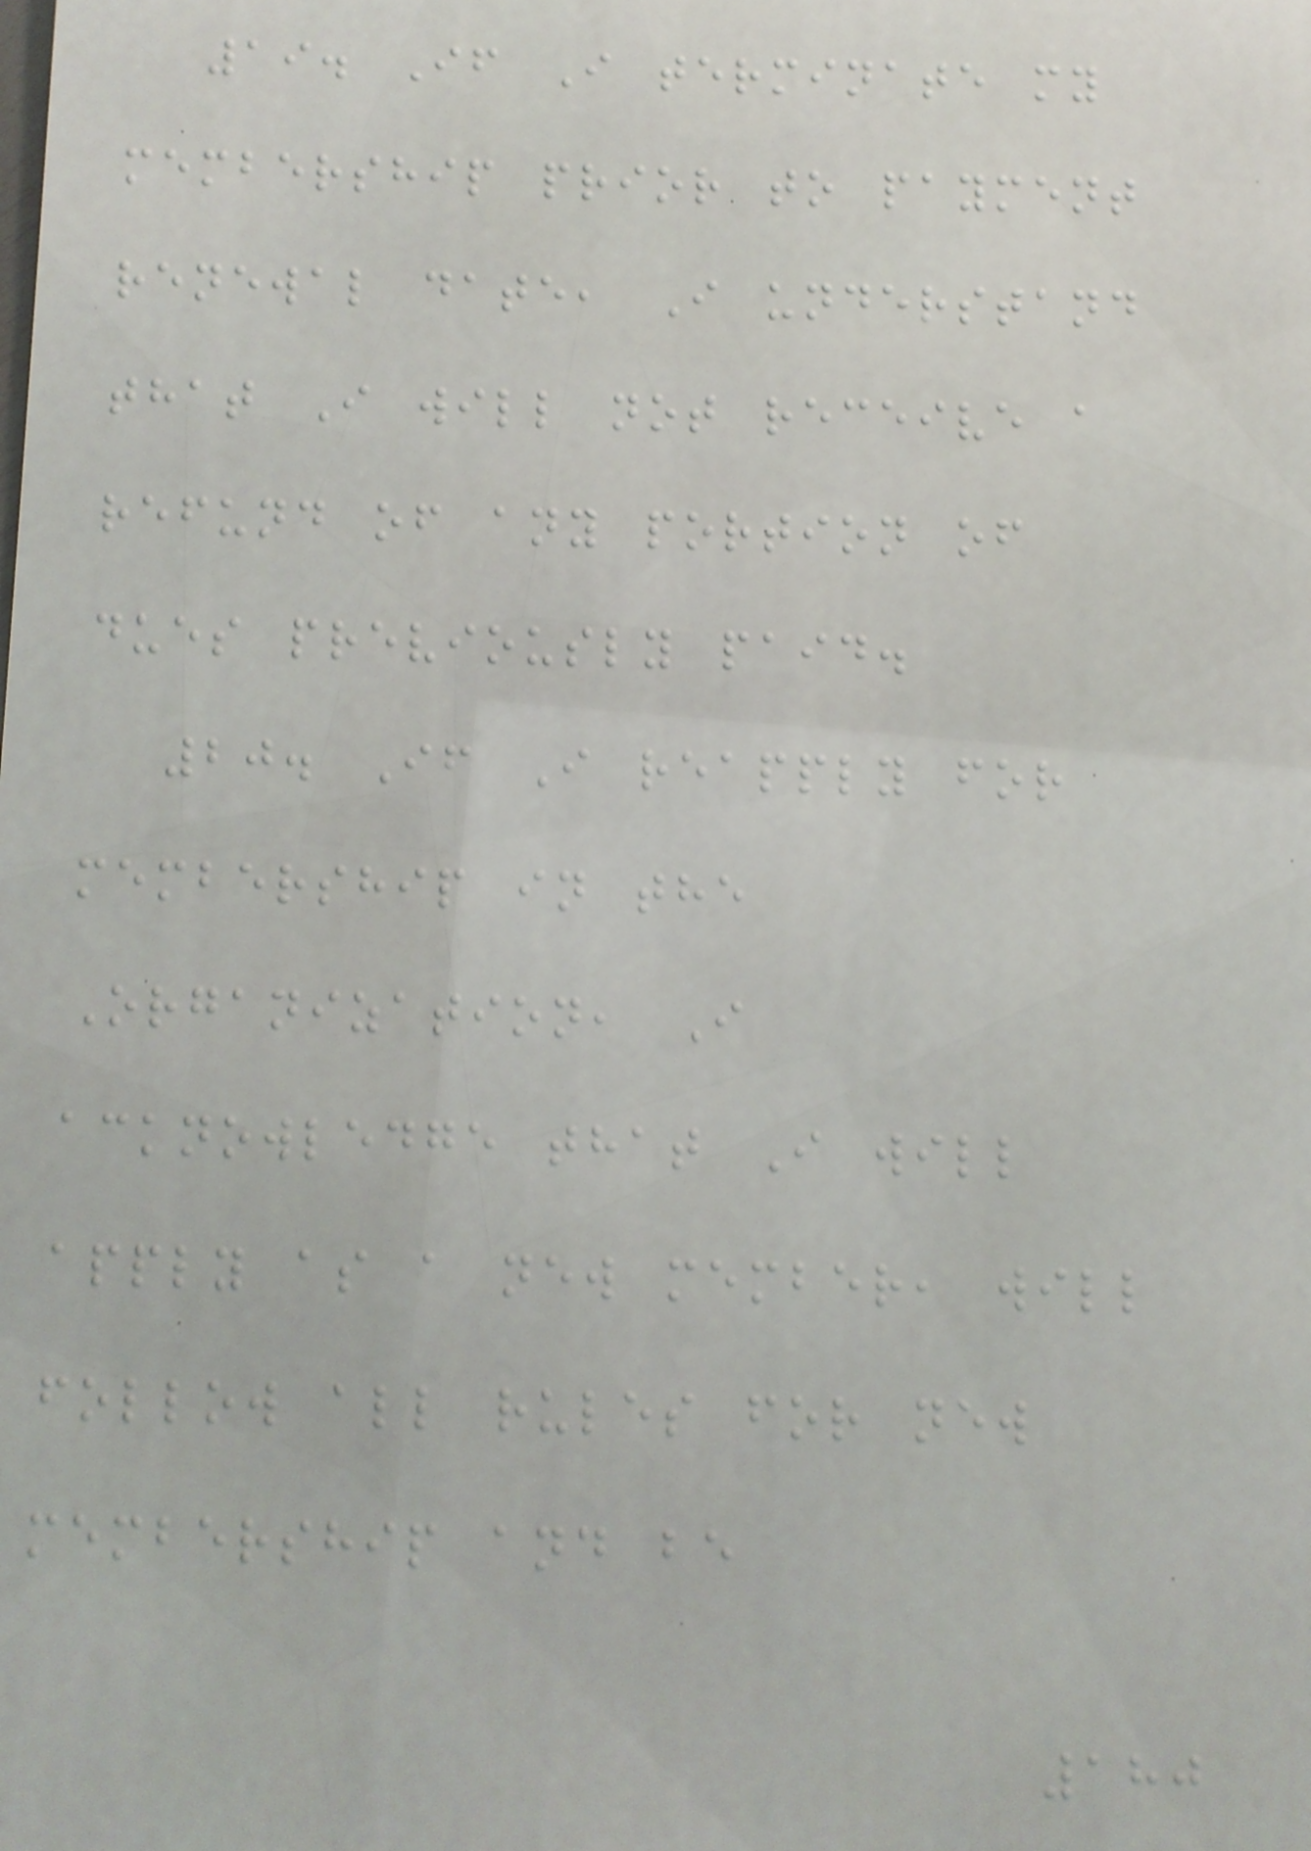19. If I terminate my
membership prior to payment
renewal date, I understand
that I will not receive a
refund of any portion of
dues previously paid.
20. If I reapply for
membership in the
Organization, I
acknowledge that I will
apply as a new member, will
follow all rules for new
membership and be
180
